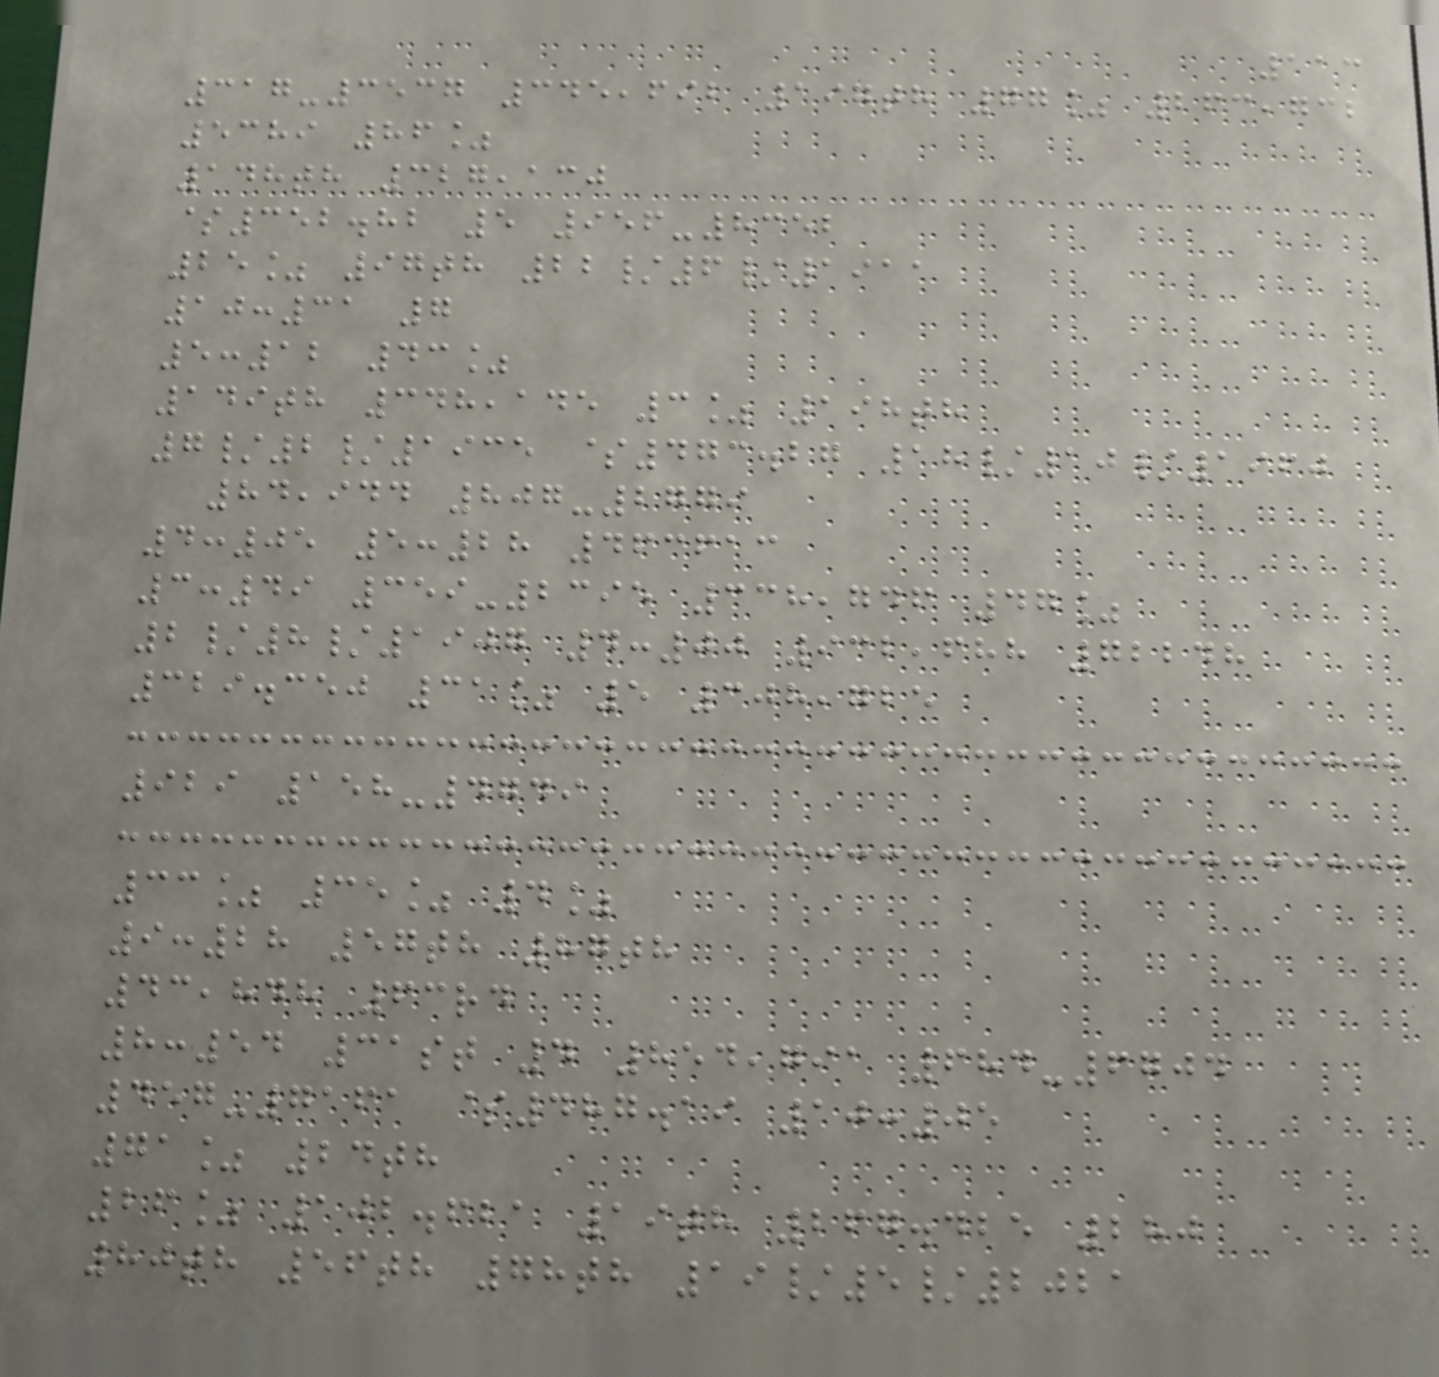113
317-3537 345,692 197th 77% 263,732
5389 86%
148th 327,130
$352.82 5 956-8352
25% 97th 22/6/1911
10:31 7
5:12 43%
149th 348,145 3% 198th
7/2/1935 $473.27 18/10/1960
84,944 807-2779
4:05 5:28 463613
3:49 359-2395 338,746 47%
2/8/1907 4:00 932,688 72248
329.350 31% 5 308,725
929 158-4749
33% 35% 4%
9:28 57th 87th
43,848 63rd
8:54 31st 4 854,791 684-6704
457-7161 $487.19 10:05
71% 24th
26% 102.621 19th 267.425 280
80th 56th 78th 19/5/2021
